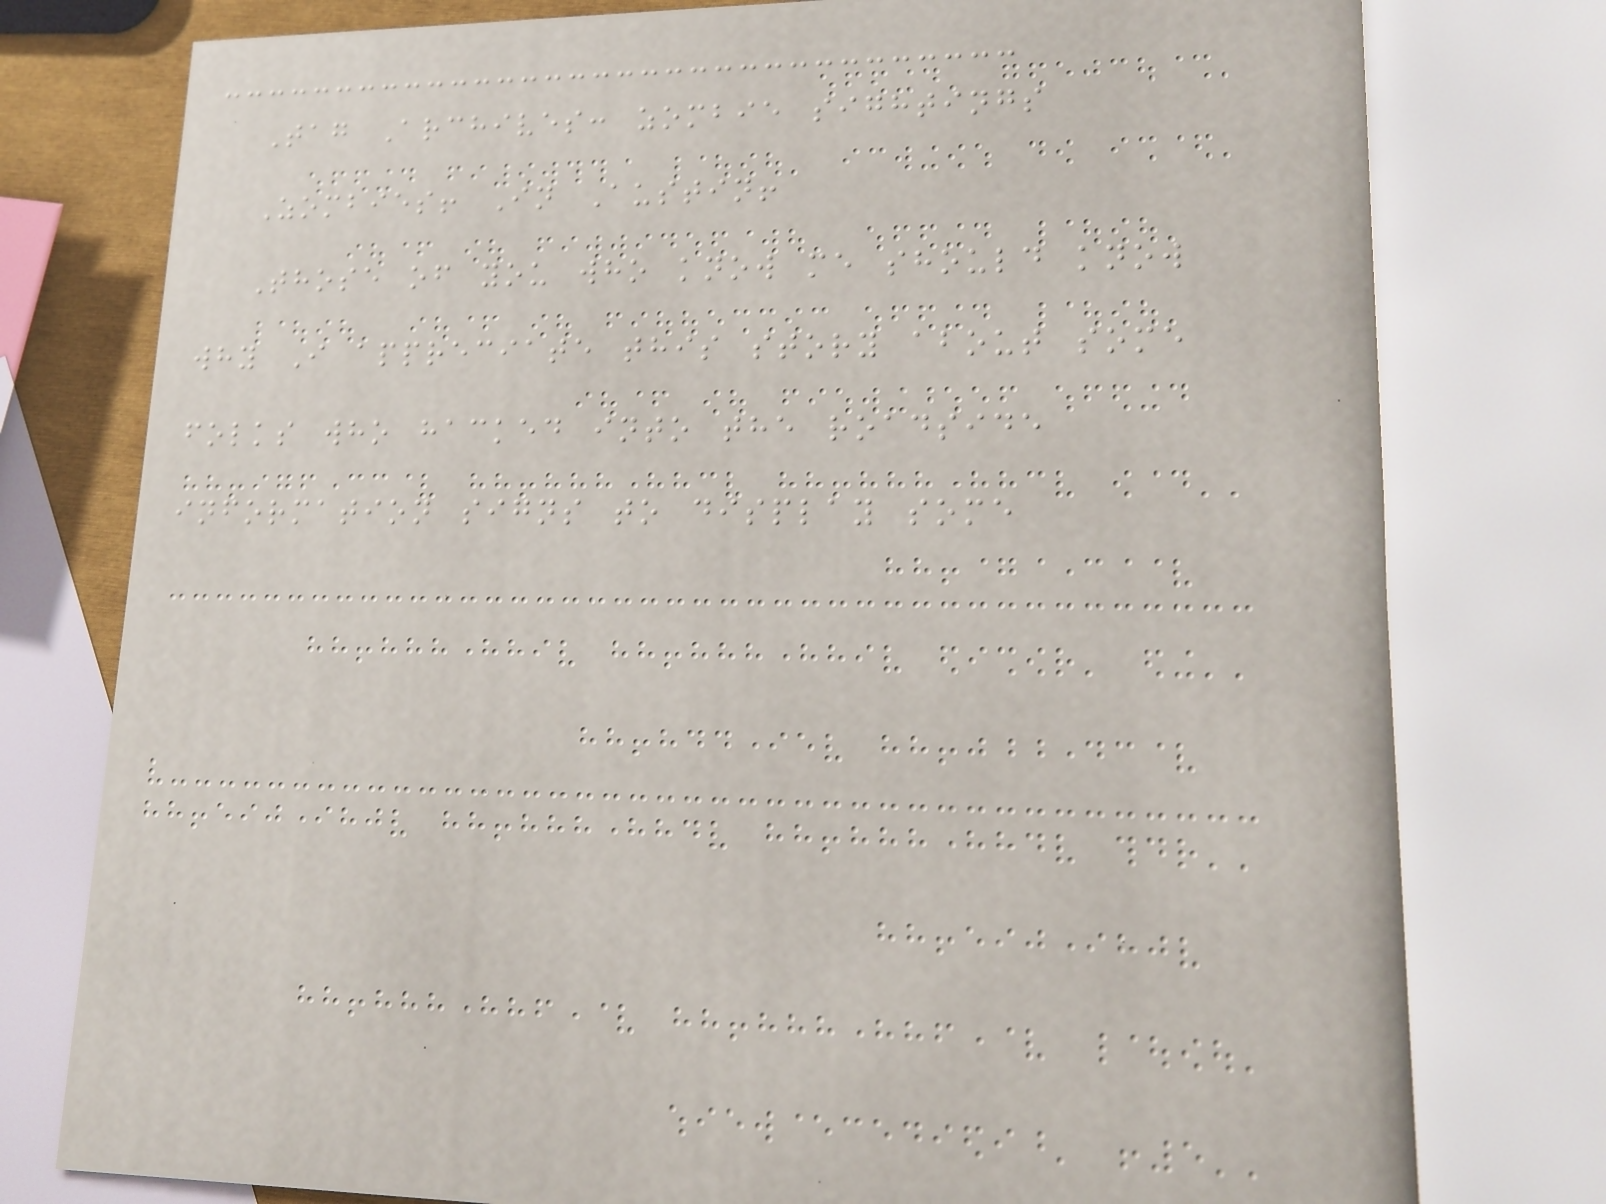Tag Archives: zombie sightings
Zombies! In Austin!
Those of you who know me should know
why I appreciate this story about some
folks who hacked into the roadside
information signs to display some
